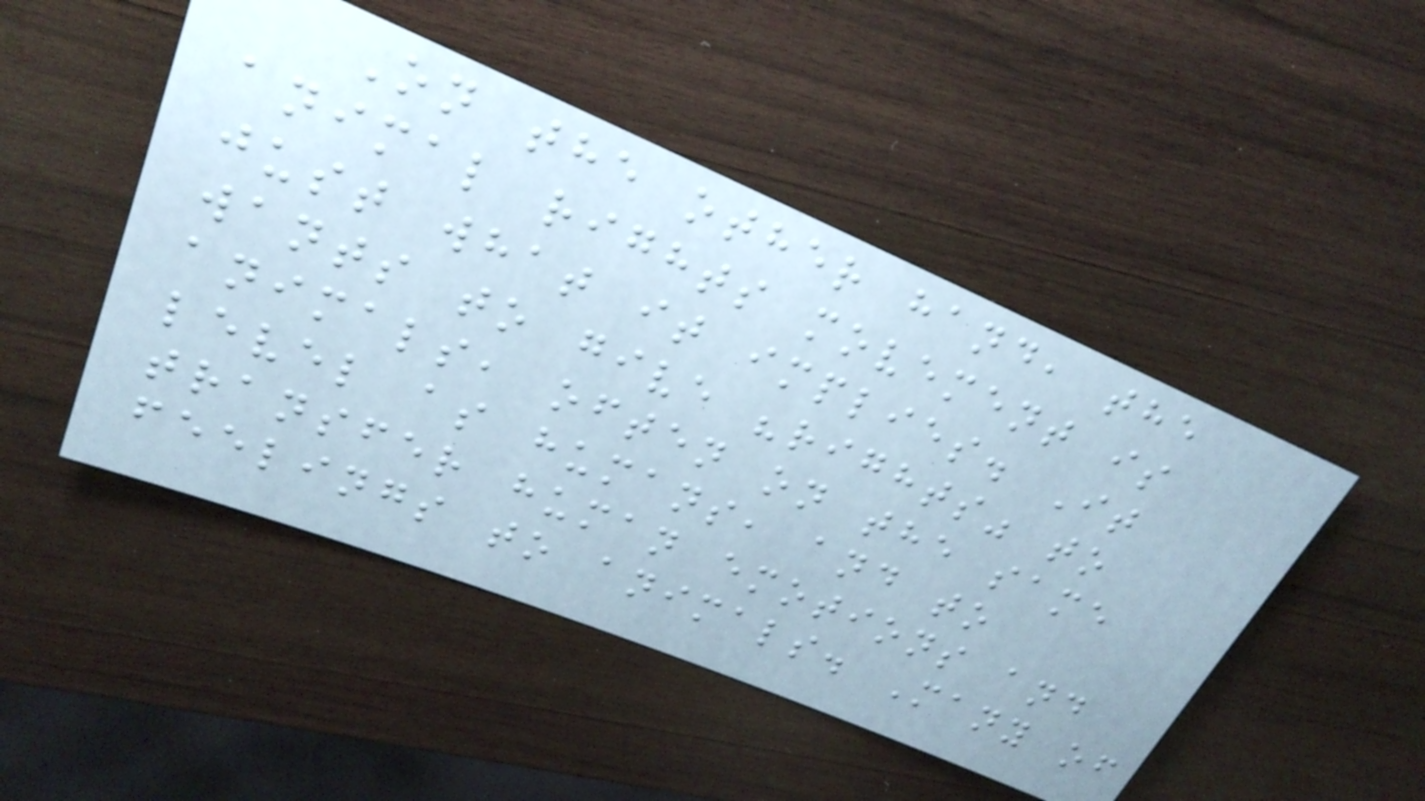On the other hand, the
animal rights movement is
just what it implies. It
wants to give "rights" to
animals, often on the same
level as humans, and to
transfer human emotions and
feelings to animals. Many of
